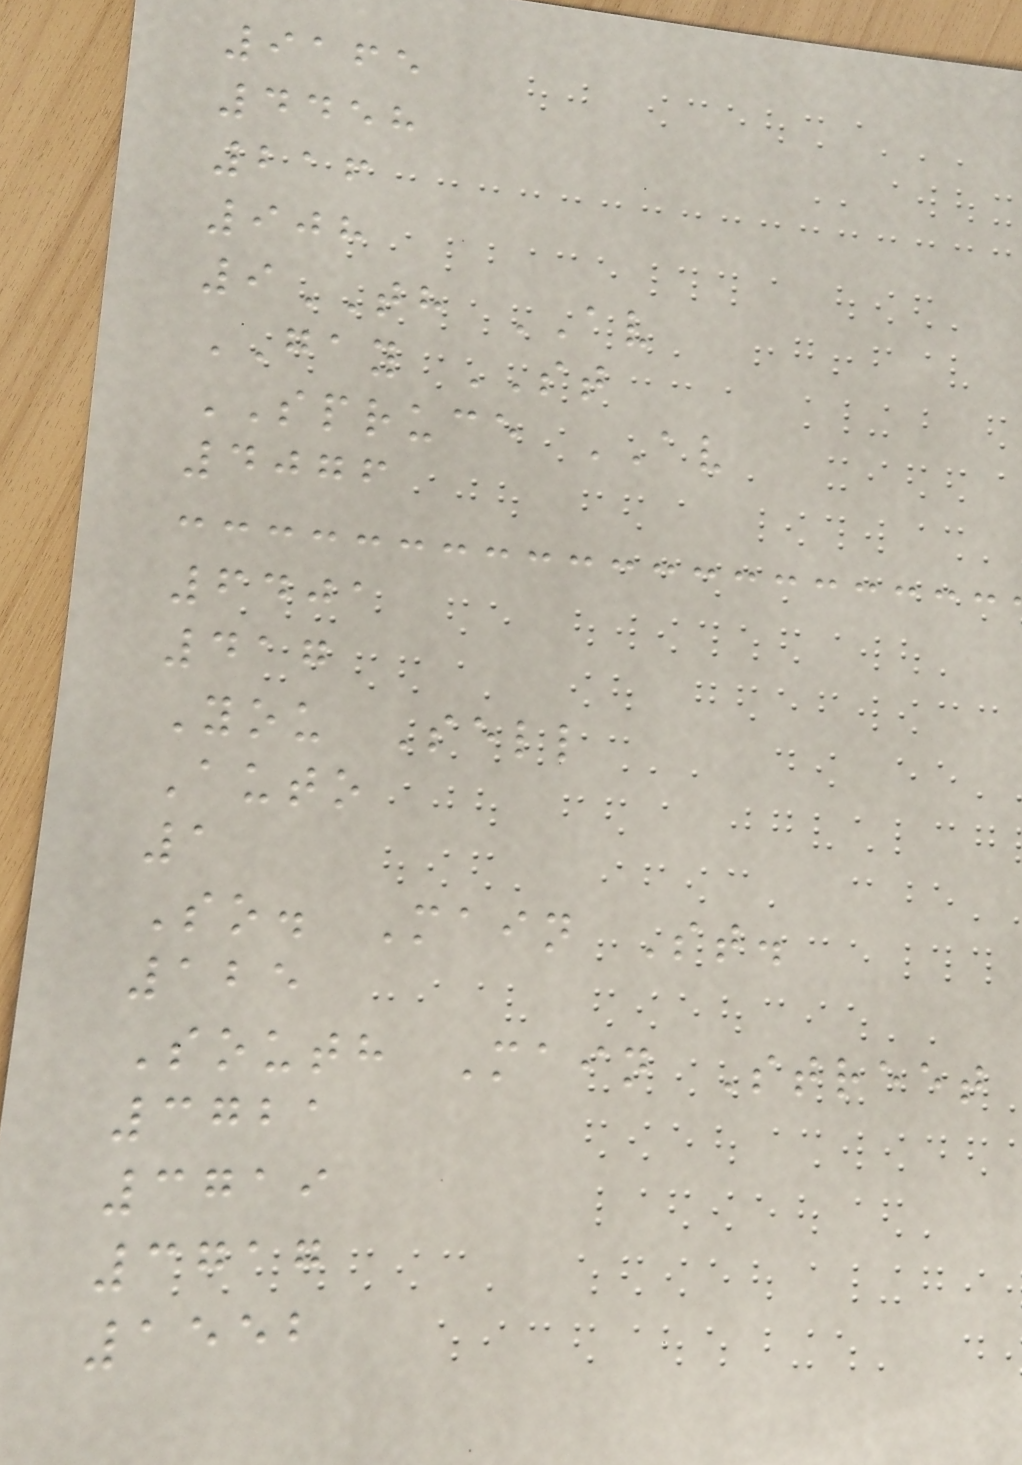9165
4458
216
908
9TH AV
GAY ST
SPRUCE AV
4076
6401
417
You Sell
Auto
1
So. Main St.
125
South Main Street
3721
3719
3717
1552
